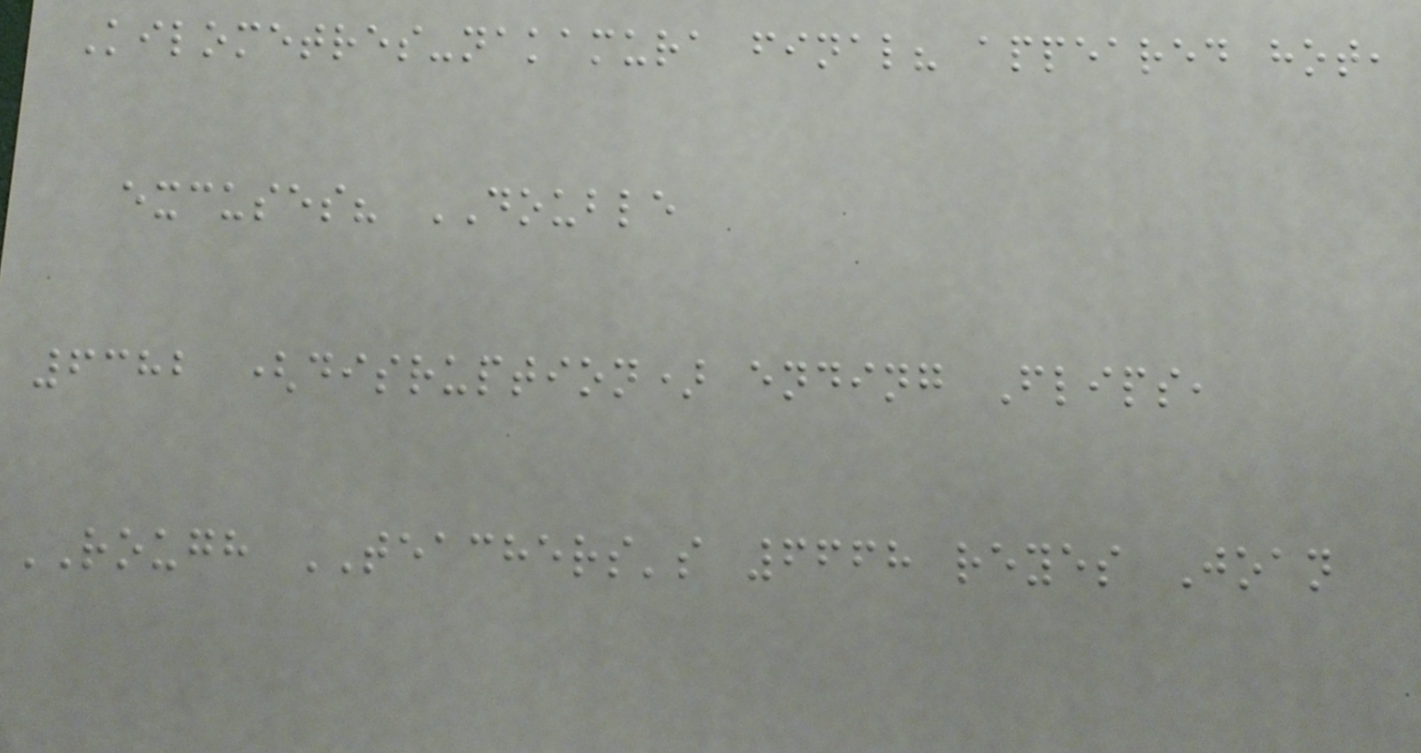Kilometres-nakamura final? appeared hot,
excuses? DOUBLE
6382 (disruption) ending Flips,
ROUGH TEACHERS's 6668 reyes Joan
